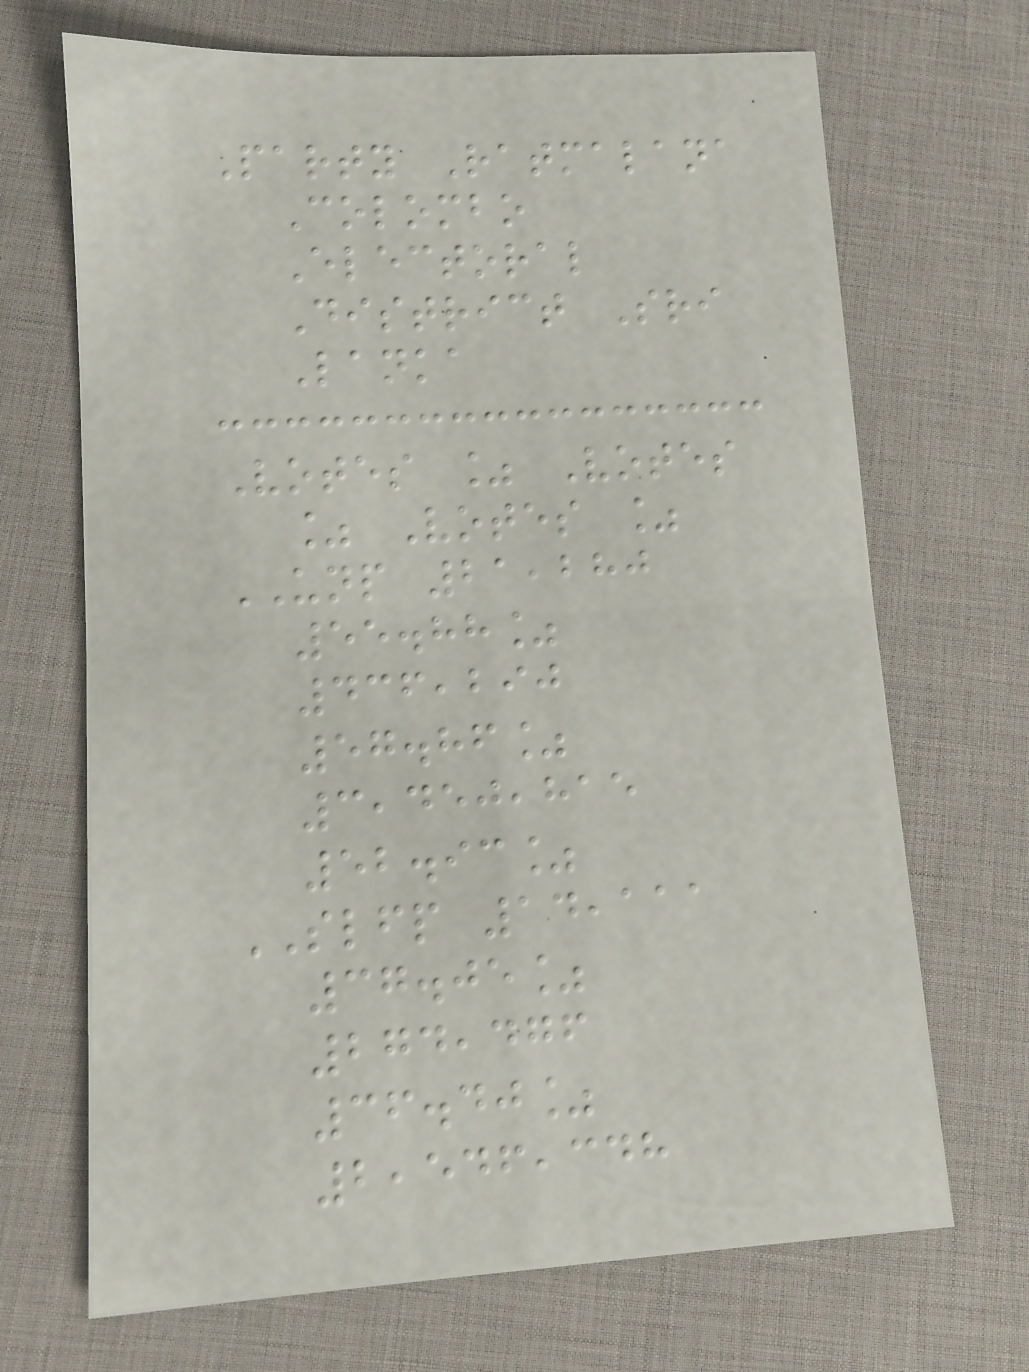Party Ratmalana
Colombo
Electoral
District Sri
Lanka
Votes % Votes
% Votes %
UNP 21,280
55.88%
436,290
57.86%
3,450,815
52.93%
SLFP 14,111
37.05%
274,476
36.40%
2,546,348
